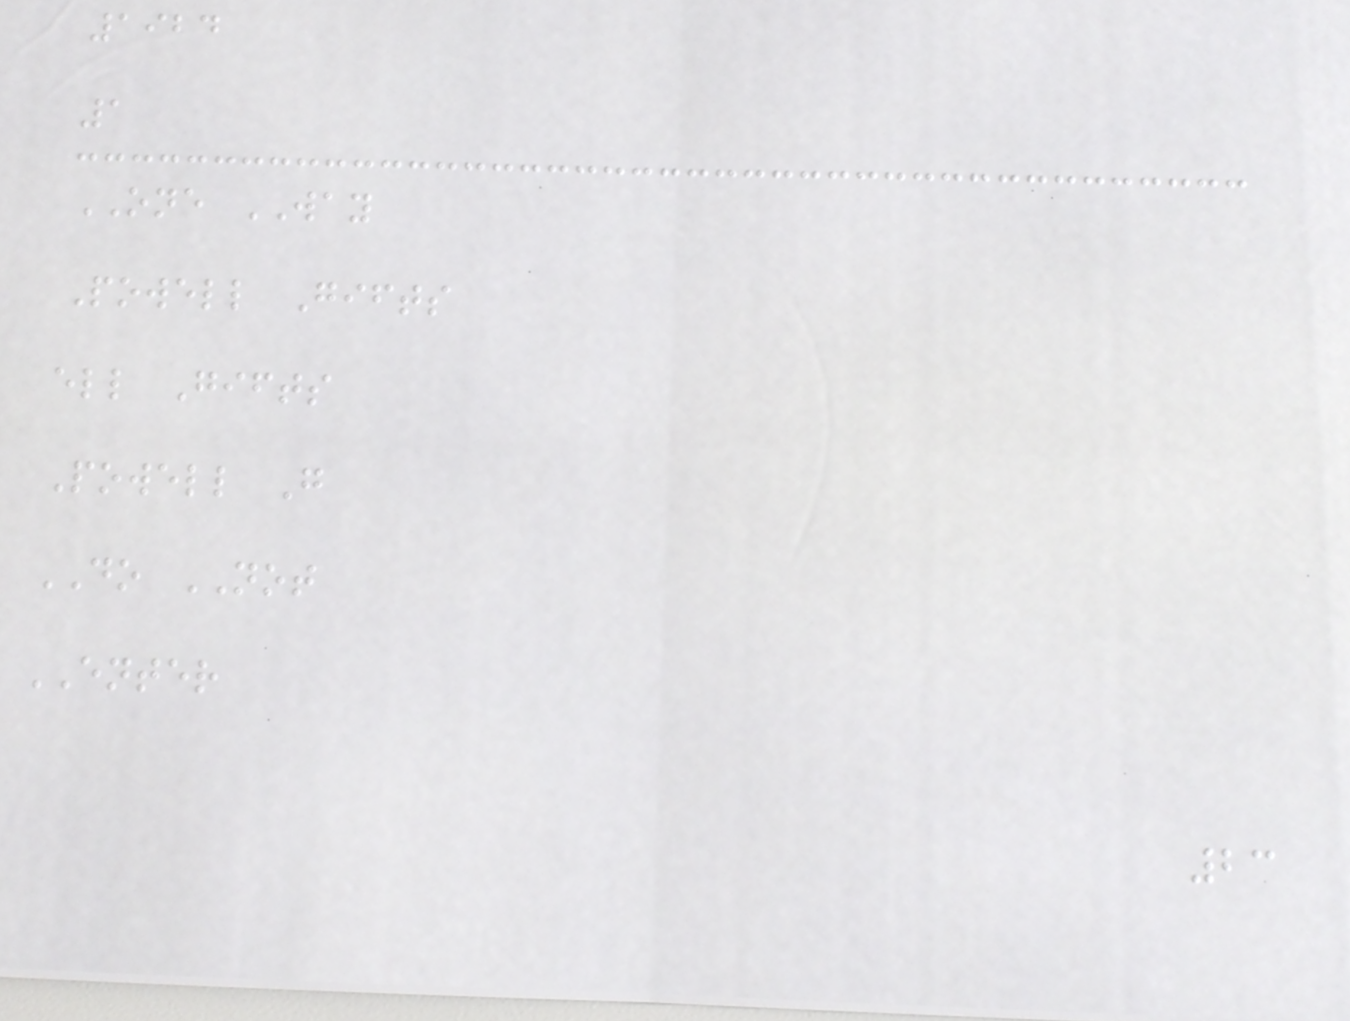1924
1
ONE WAY
Powell Gifts
ell Gifts
Powell G
DO NOT
ENTER
23
